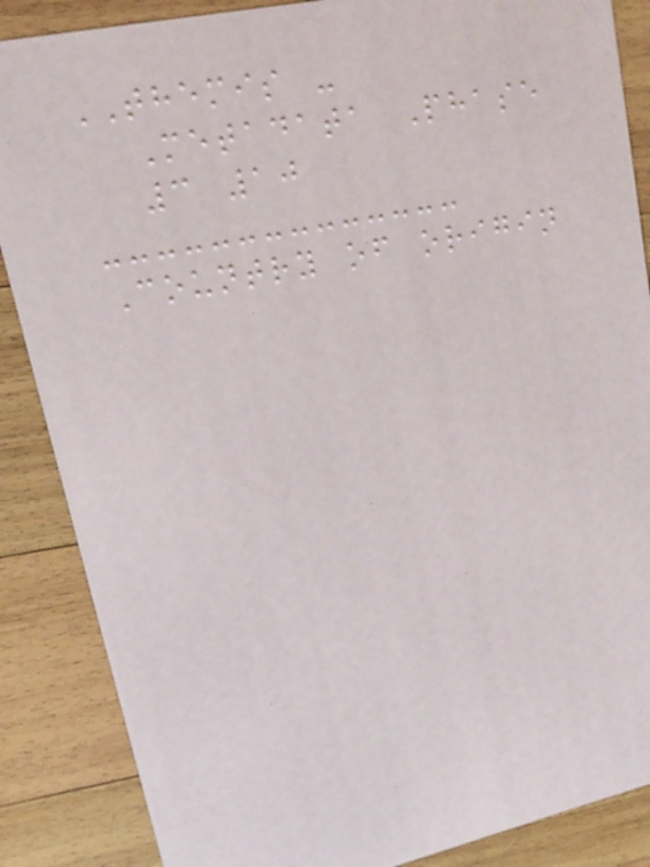THEMIS -
Metadata Phase
3 10
Country of origin
